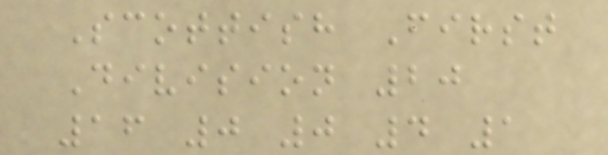Scottish First
Division 20
16 0 0 4 1
